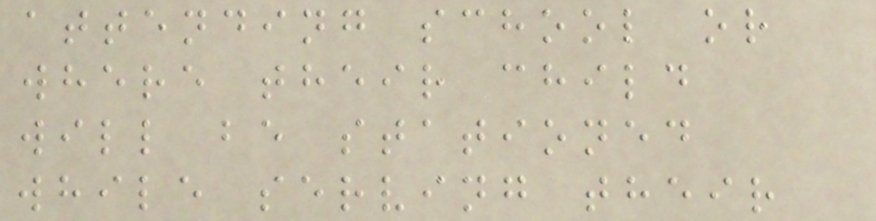attending school or
where their child
will be stationed
while serving their
